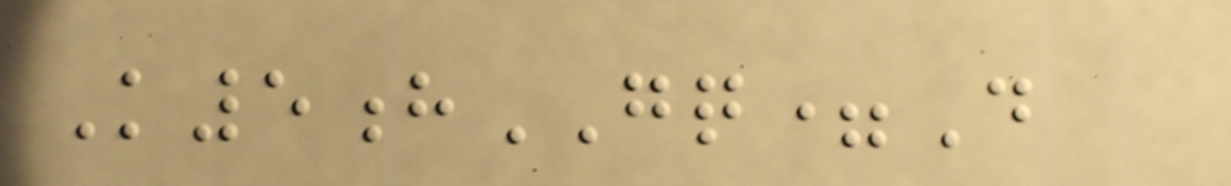K5hGQ=D
